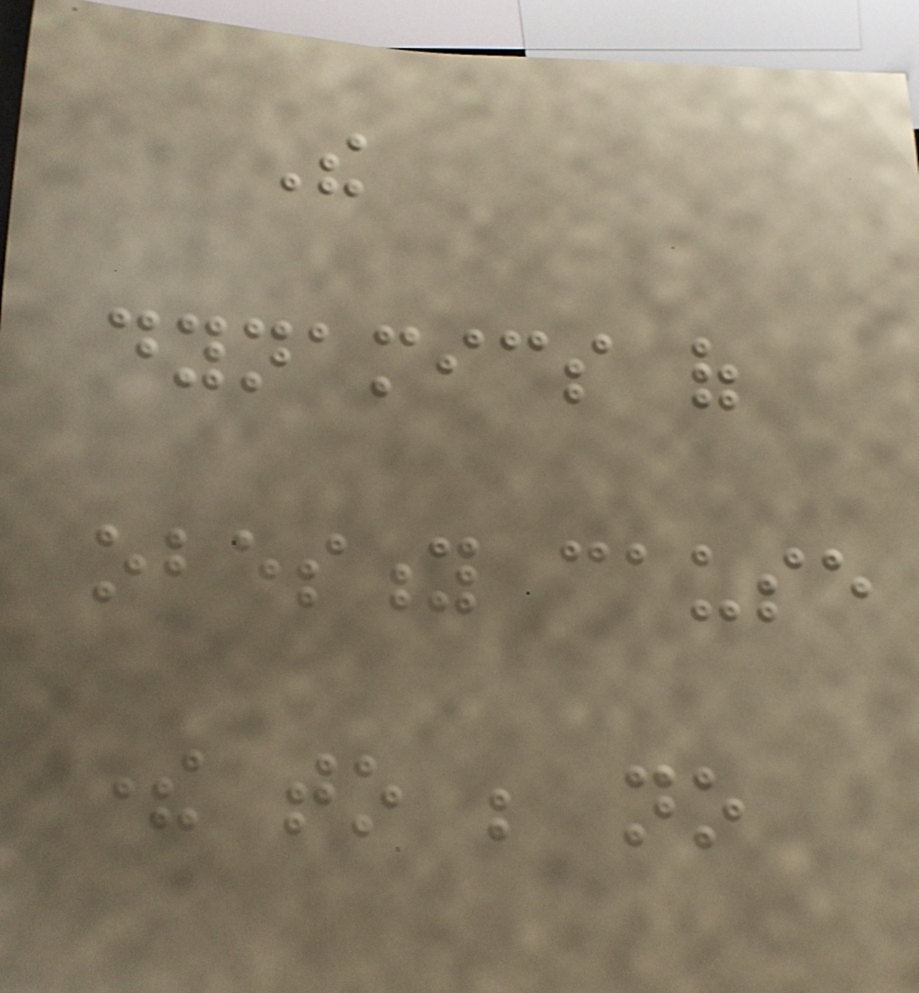The
dynamics of
obesity cause
there to be no
